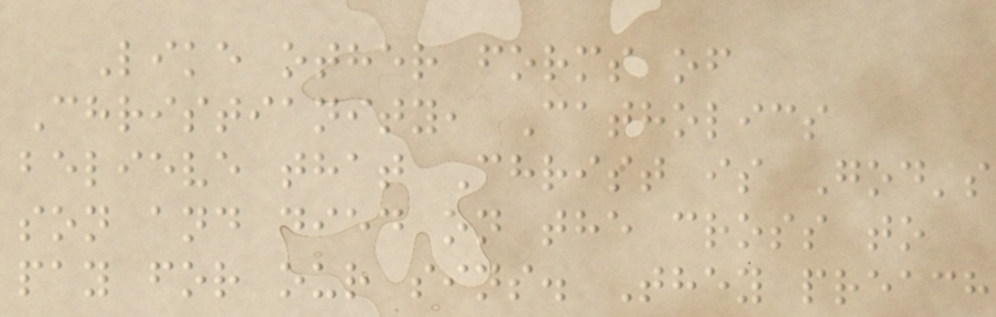Like other forms of
Christianity, Catholics
believe that Christ is God's
son and died on the cross to
pay for our sins. They preach
